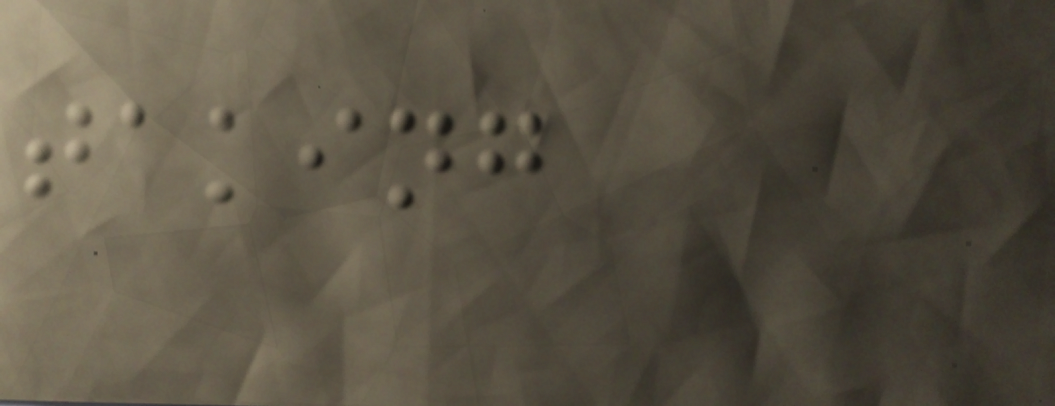taking
